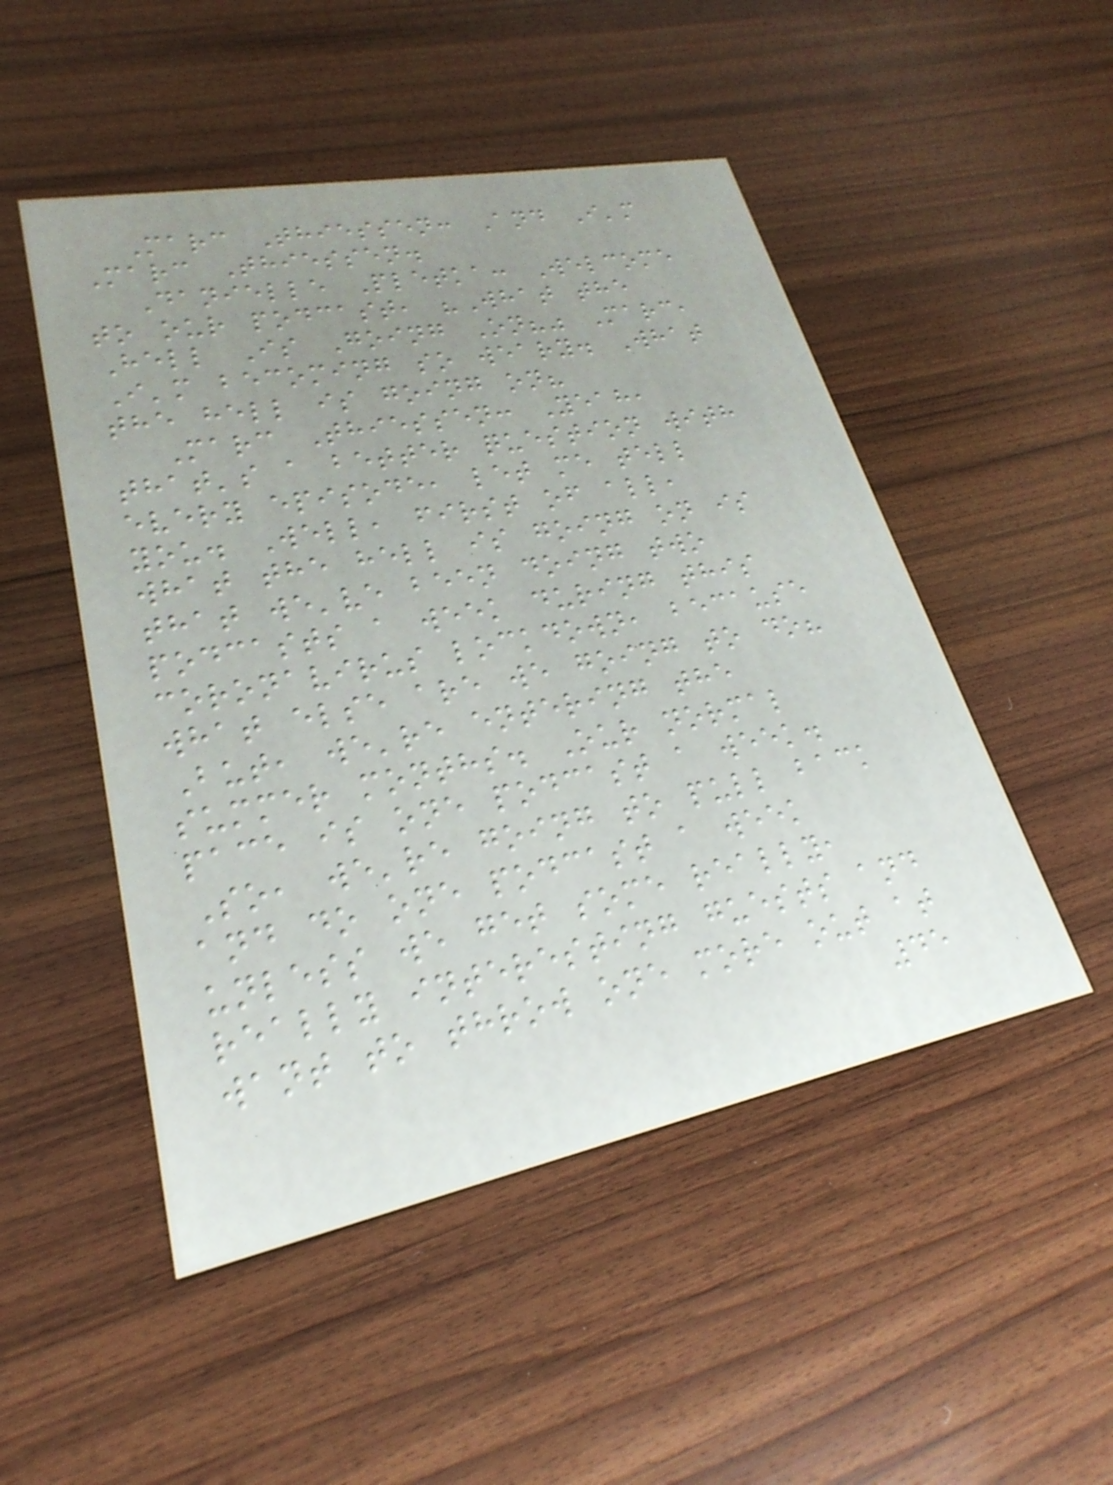Marc Thiessen: And I'm
Marc Thiessen.
Danielle Pletka: Welcome
to our podcast, "What the
Hell Is Going On?" Marc,
I'm becoming so weary. What
the hell is going on?
Marc Thiessen: Yeah,
that's a better question with
every episode, let me tell
you. Well, first of all,
what the hell is going on is
that we've been doing two
podcasts a week during this
coronavirus lockdown, because
what else are we going to do?
But, we're entering the
summer months. Our normal
pace is one podcast a week.
So, we're going to pull back
and do one podcast a week
unless we get some really,
really interesting guests and
want to throw one more out at
45
